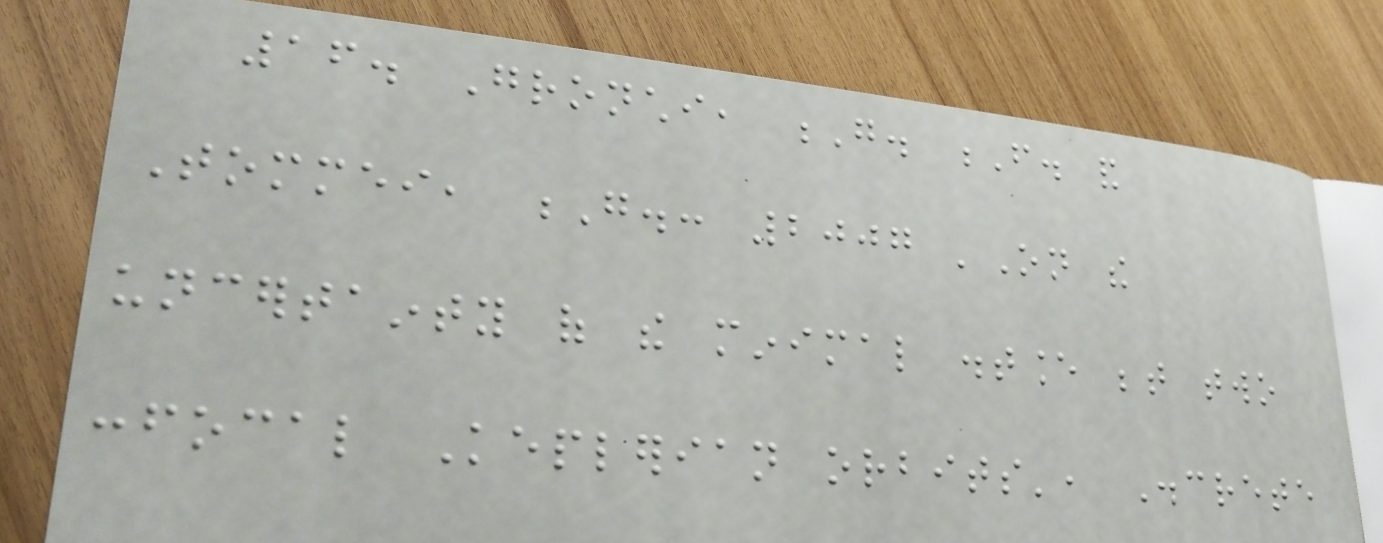16. Gronchi, G. F. and
Tommei, G.: 2007 'On the
uncertainty of the minimal distance between two
confocal Keplerian orbits', Discrete
